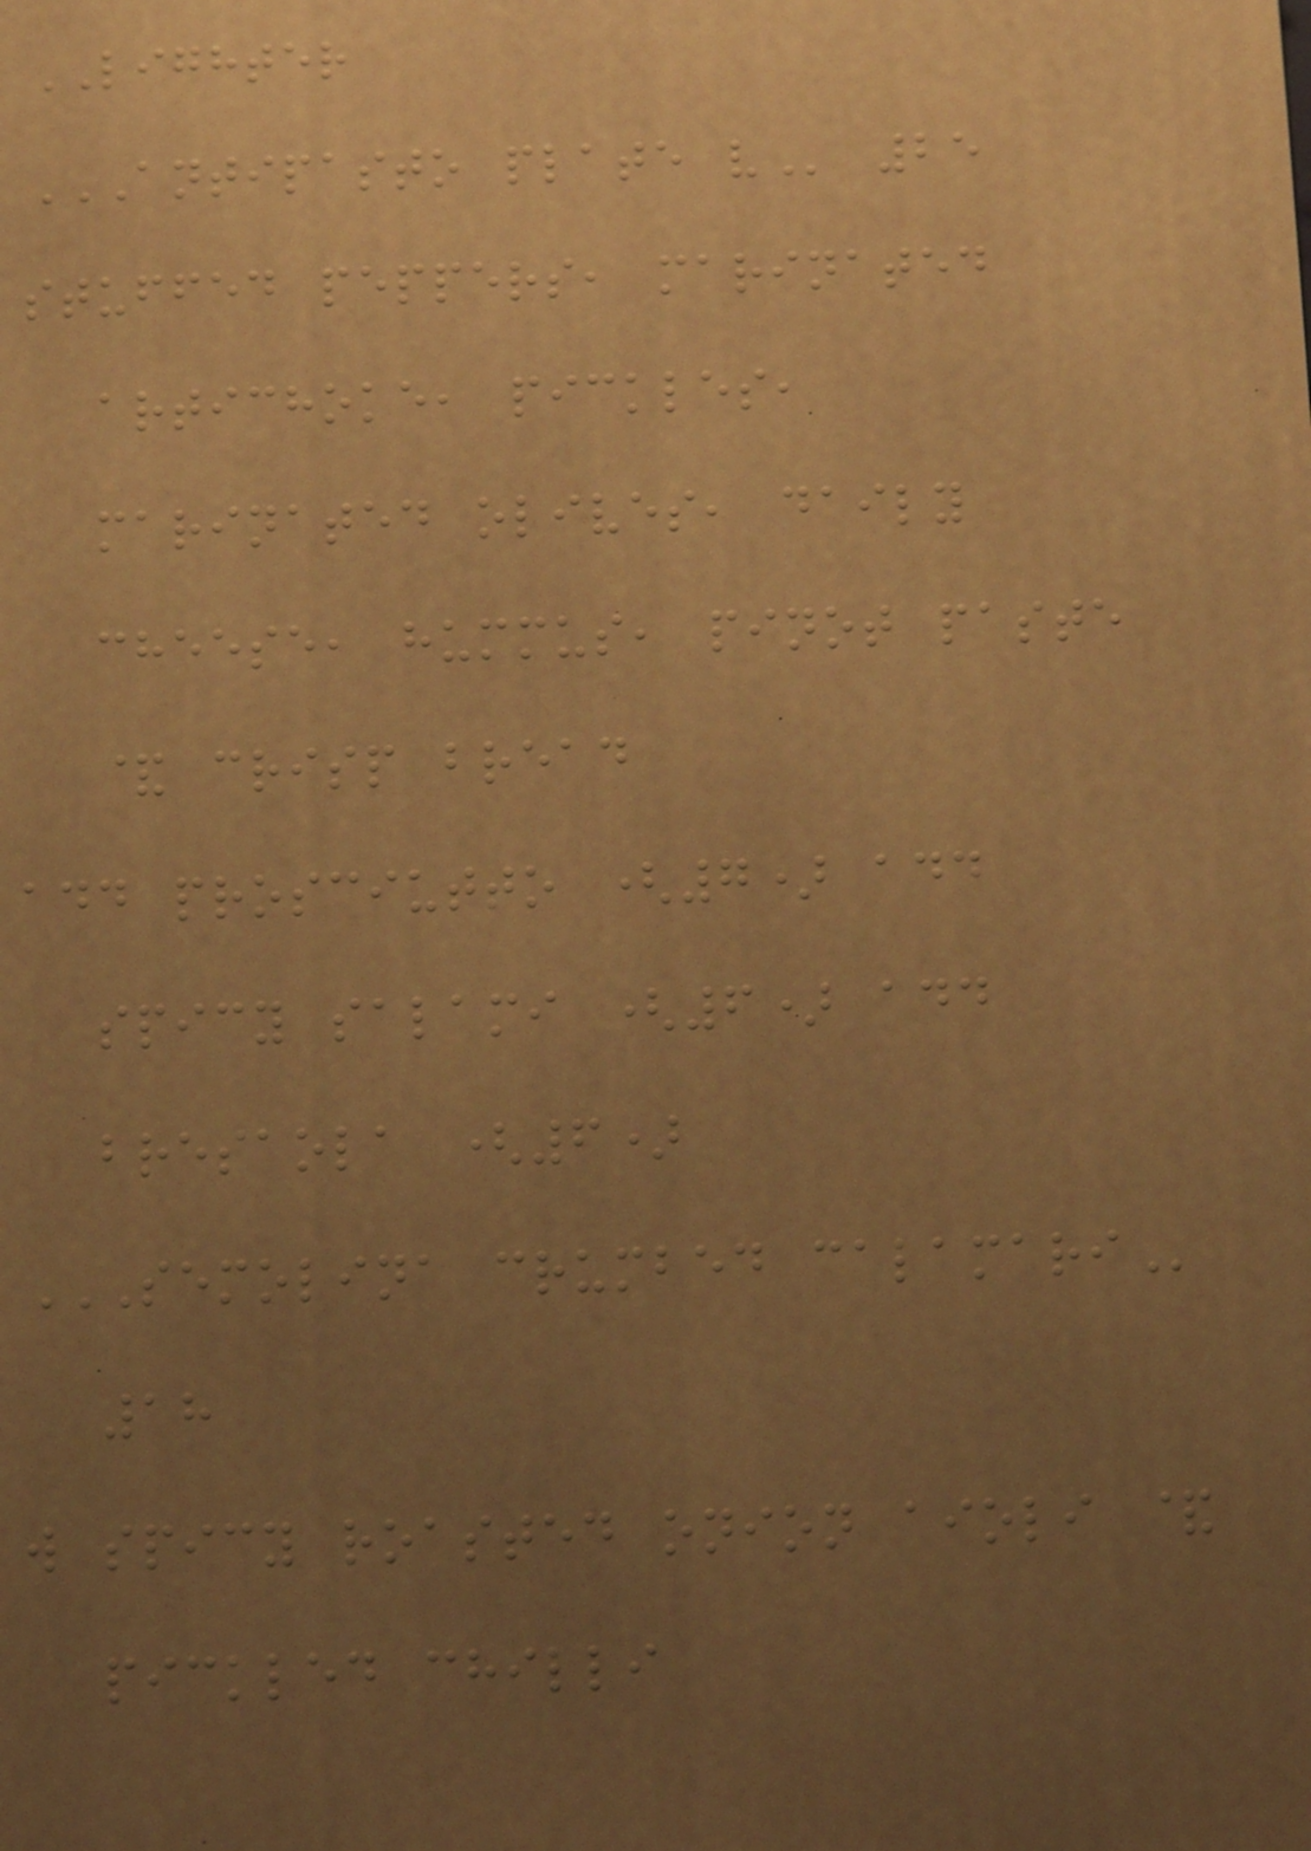LIGHTER
ANTIPASTO PLATE V 25
stuffed peppers, marinated
artichoke, pickles,
marinated olives, daily
cheese, hummus, pinot paste
& crisp bread
add prosciutto (7) add
spicy salami (6) add
bresaola (6)
SEMOLINA CRUMBED CALAMARI
18
w spicy roasted onion aioli &
pickled chilli
